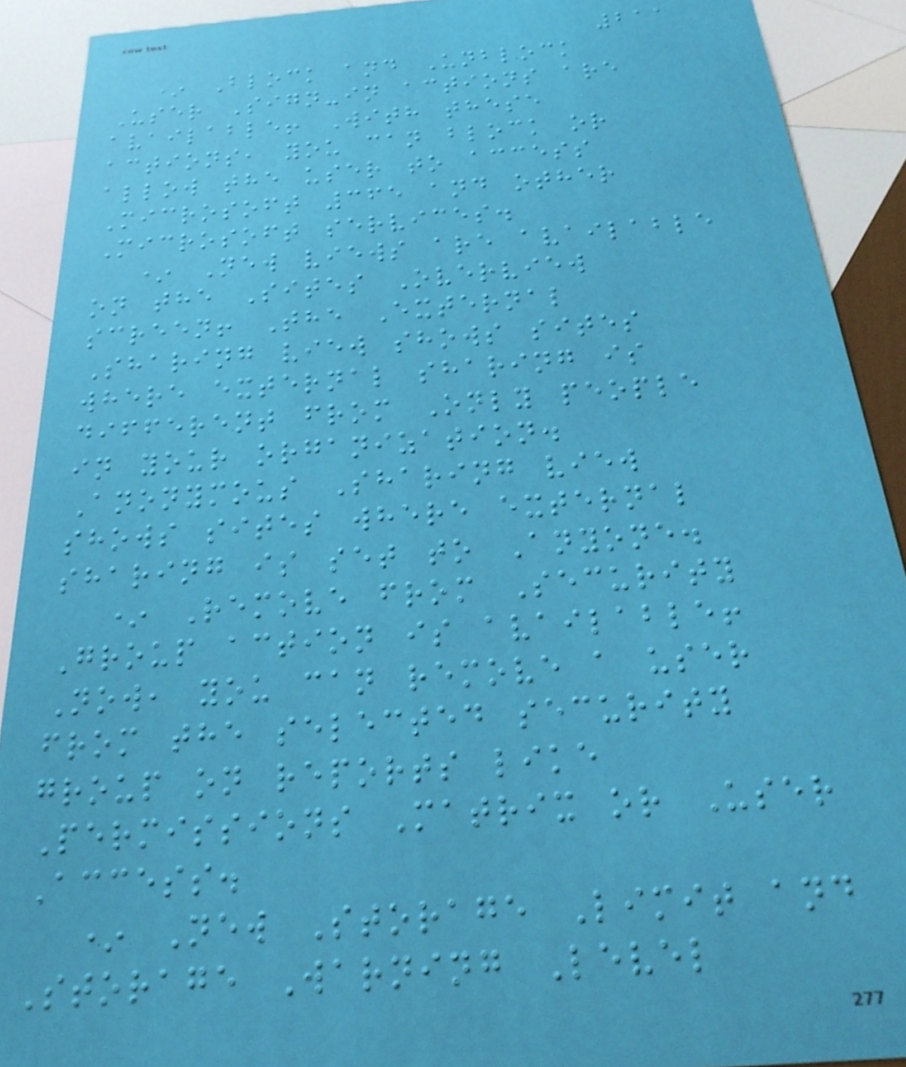211
* Block and Unblock
User Sign-in actions are
available! With these
actions, you can block or
allow the user to access
Microsoft 365 and other
Microsoft services.
* New views are available
on the Sites Overview
screen! The External
Sharing view shows sites
where external sharing is
different from Only people
in your organization.
Anonymous Sharing view
shows sites where external
sharing is set to Anyone.
* Remove from Security
Group action is available!
Now, you can remove a user
from the selected security
group on reports like
Permissions Matrix or User
Access.
* New Storage Limit and
Storage Warning Level
